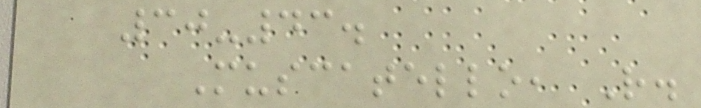30-43.
Muscatello, R.
